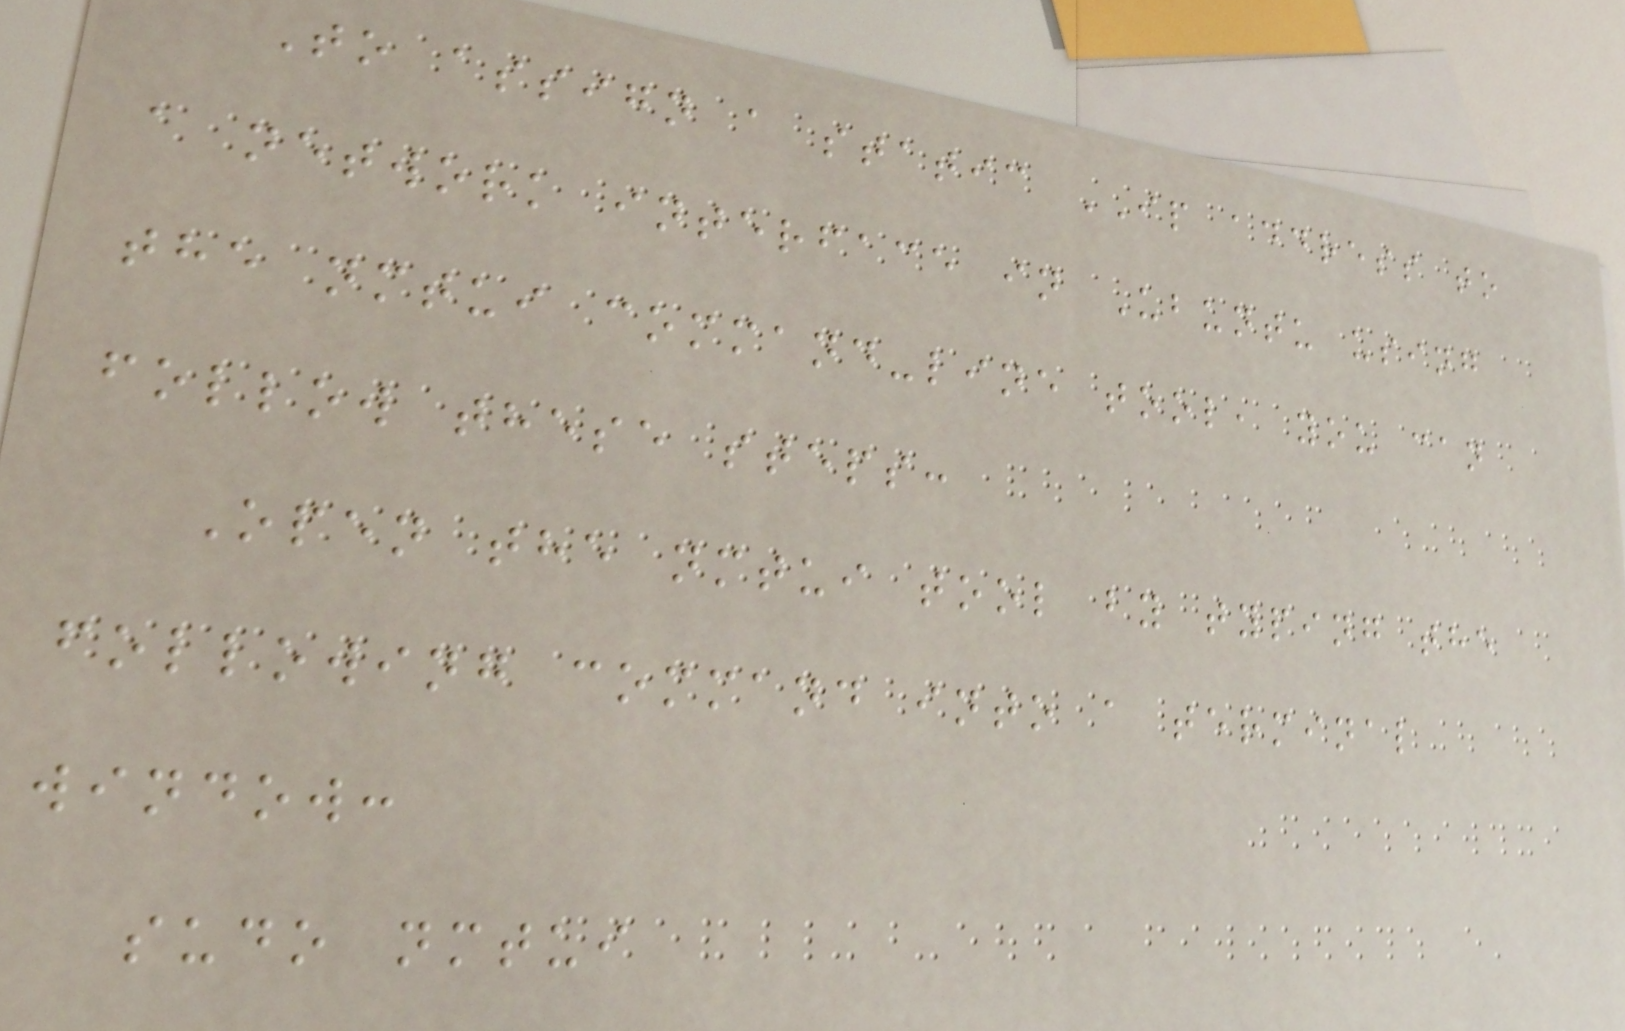To assign a static IP address to
a network interface in Ubuntu using
the nmtui command-line tool, you can
follow these steps:
Open the nmtui tool by typing the
following command into a terminal
window:
sudo nmtui
